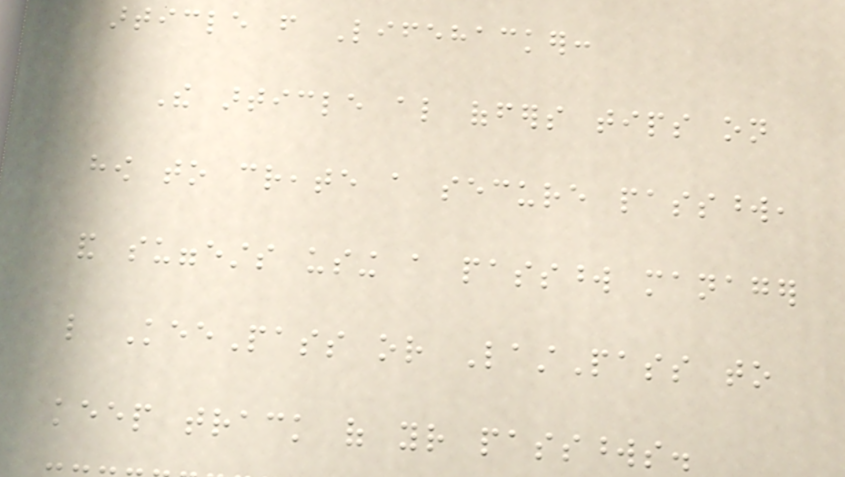article from Lifehacker:
The article also offers tips on
how to create a secure password,
and suggests using a password manager
like KeePass or LastPass to
keep track of your passwords.
